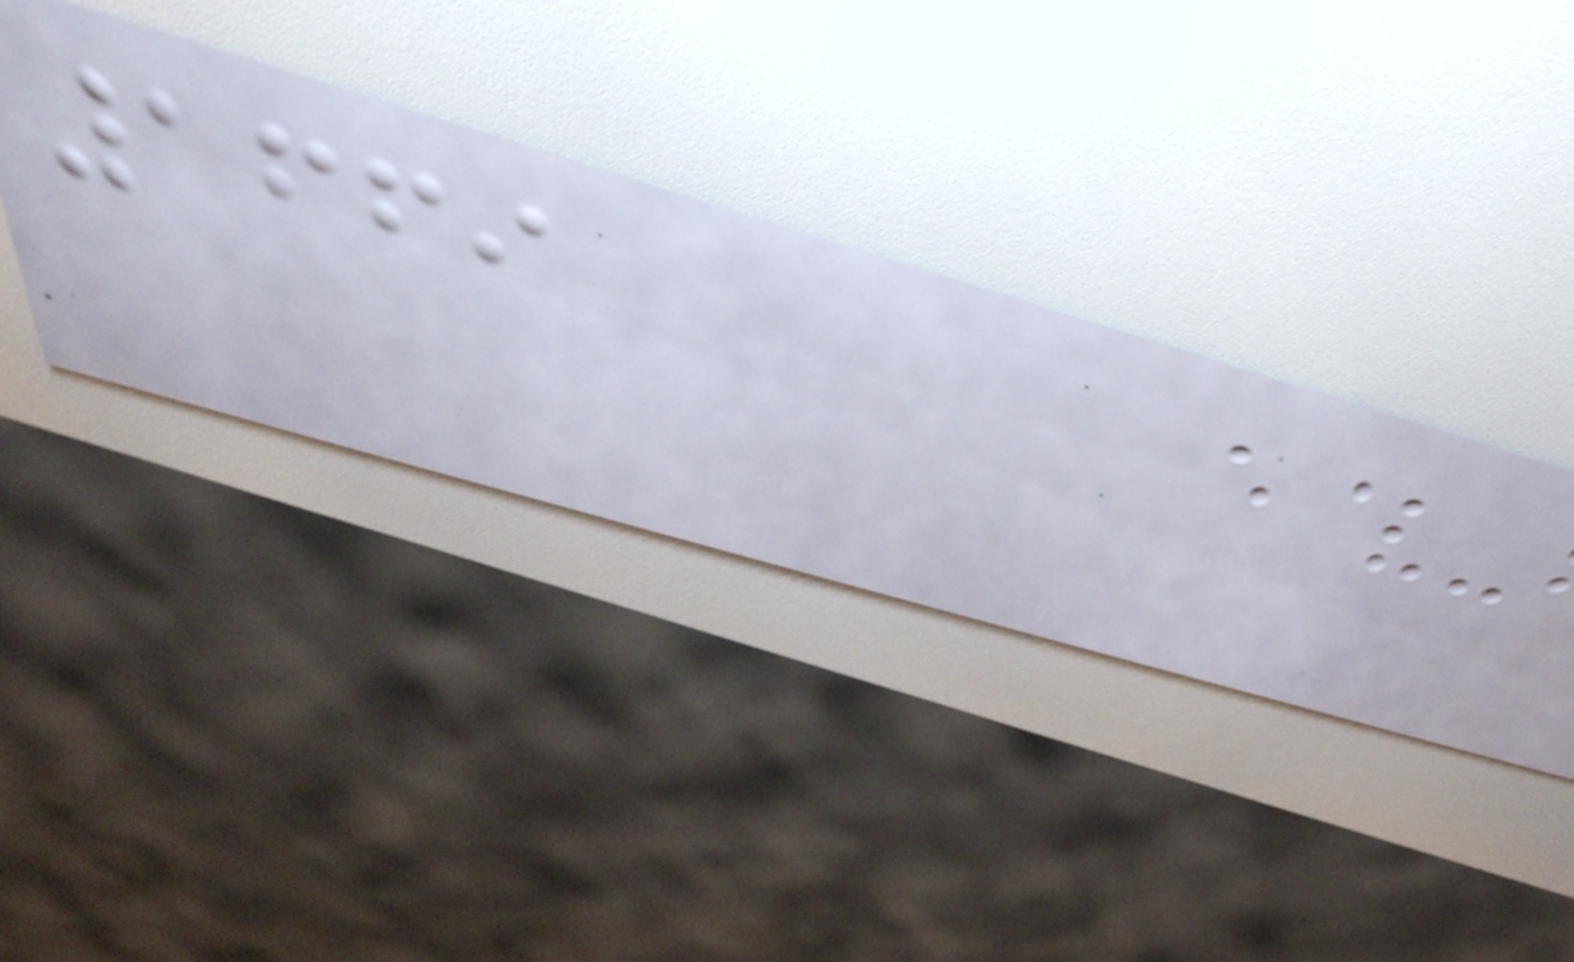1669
